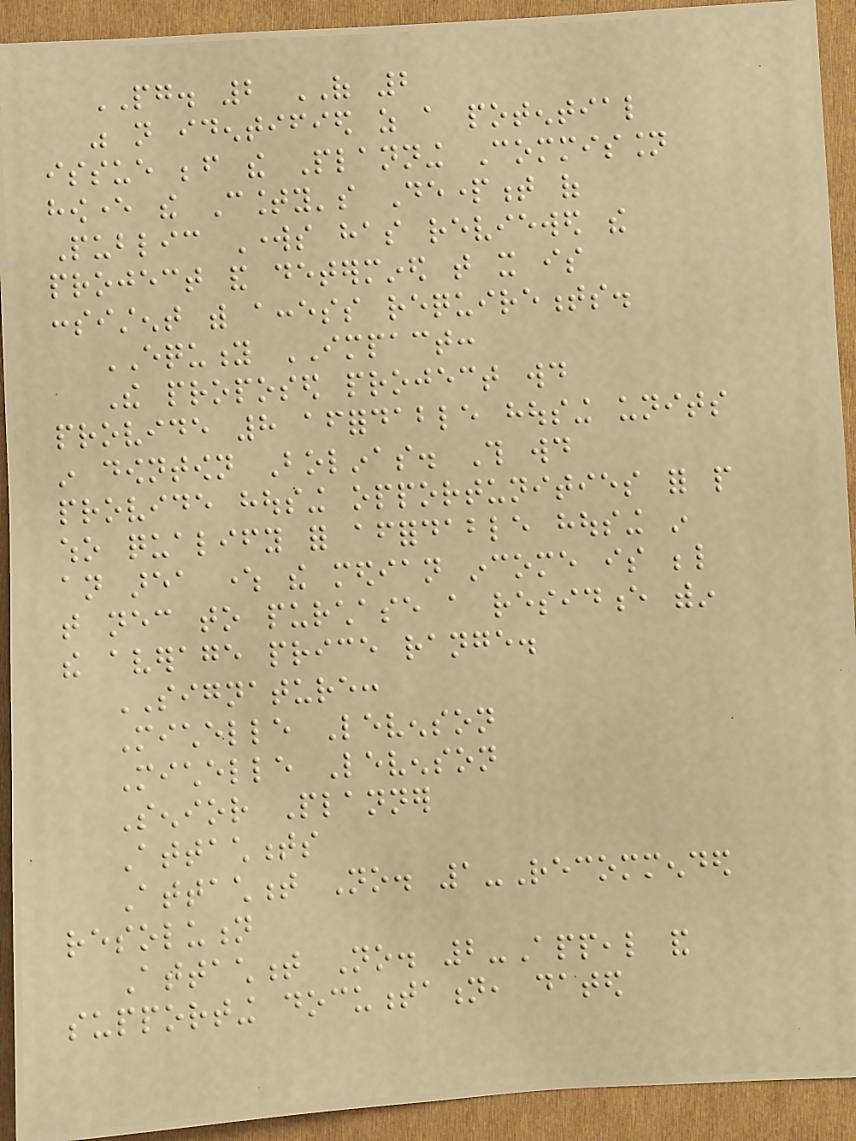PG. 2 OF 2
was not identified as a potential
issue before the Planning Commission
however the County's Department of
Public Works has reviewed the
project and determined that it is
consistent with access requirements.
EQUITY IMPACT:
The proposed project would
provide 8 affordable housing units
in downtown Bolinas. This would
provide housing opportunities for people
who qualify for affordable housing in
an area where the median income is below
that necessary to purchase a residence within
the average price range.
SIGNATURE:
Michelle Levenson
Michelle Levenson
Senior Planner
Attachments
Attachment No. 1-Recommended
resolution
Attachment No. 2-Appeal and
supporting documentation, dated
